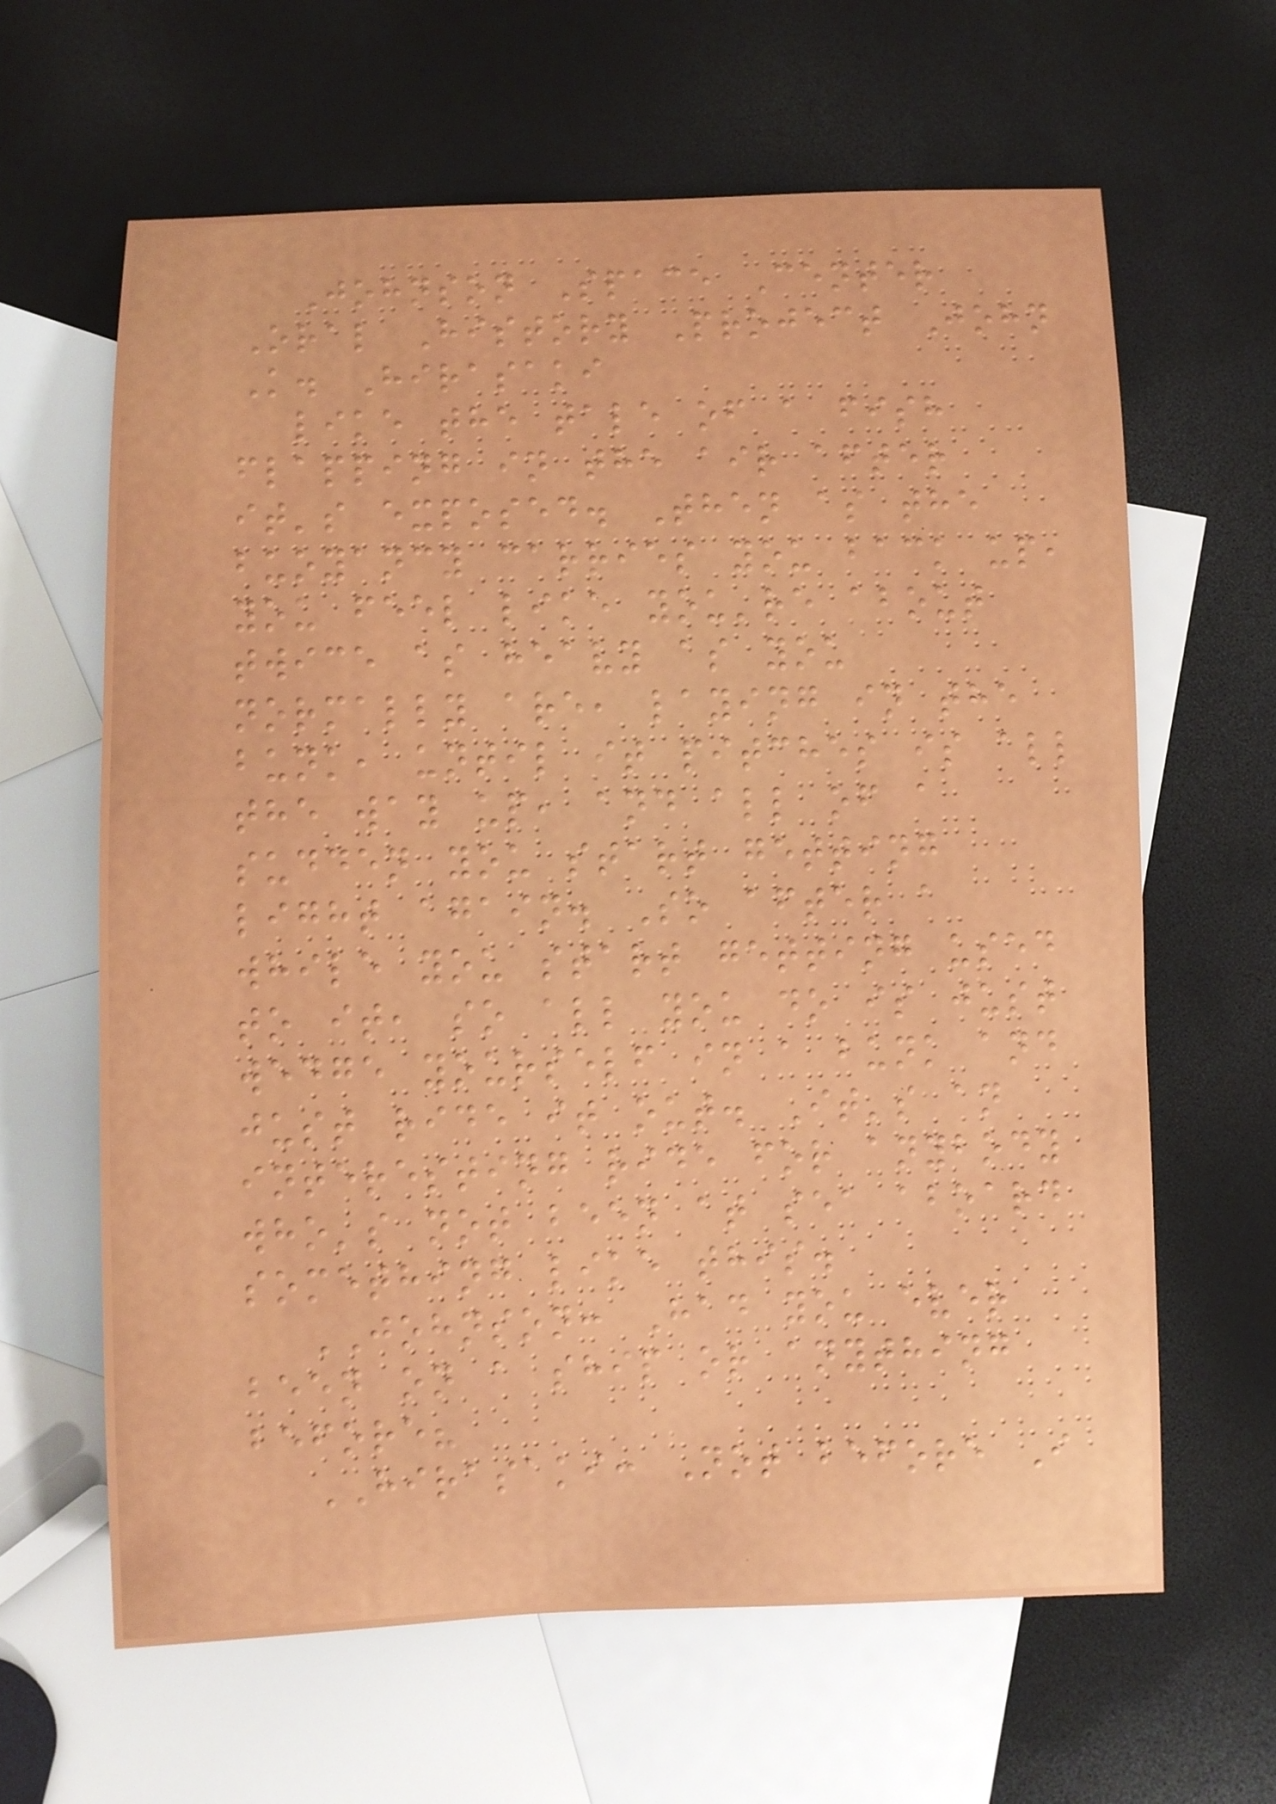Johnson Space Center
Oral History Project John
K. Hirasaki
like the tale of a fish
flapping in the air after
it's exposed. Then as the
buoyancy carries you back up,
you feel like you're about
twice as heavy as you
normally are, laying in the
bunk, until it pitches is all
the way up, and all of a
sudden you start getting
light again. So after a
while you start getting used
to it, so all you do is just
wedge yourself in a bunk and
just ride it out. It's an
interesting ride for anybody
who's not been at sea aboard
something like this.
JOHNSON: Had you ever
been on a ship or anything
before?
HIRASAKI: Not before I
